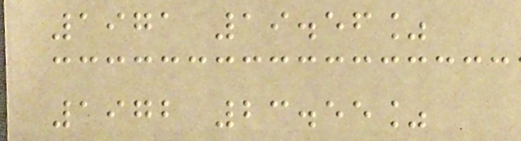1971 19.56%
1972 23.55%
